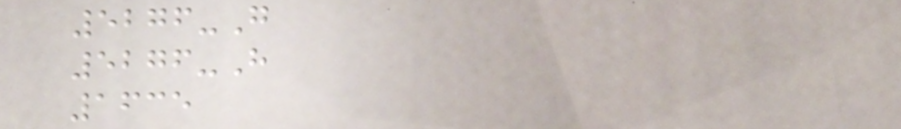5276-G
5276-H
1635
